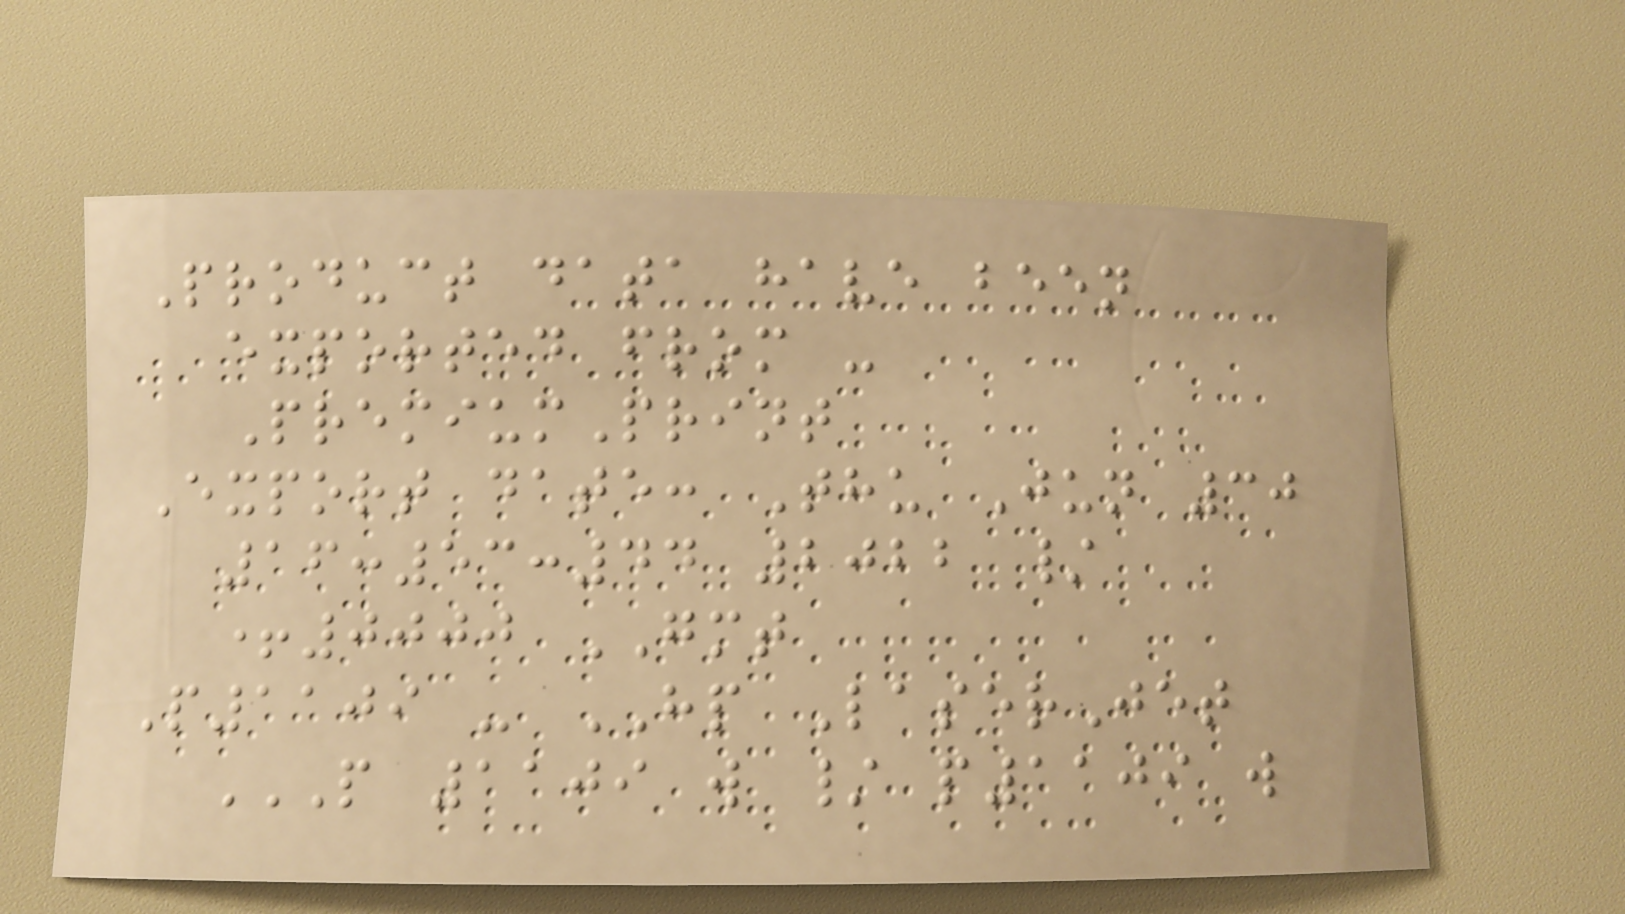Product data have been
exported from -
PremiumPrint
Export date: Thu Jun 30
16:53:44 2022 /
+0000 GMT
P1109 - HP LaserJet
P 1109 W / P1109 W
